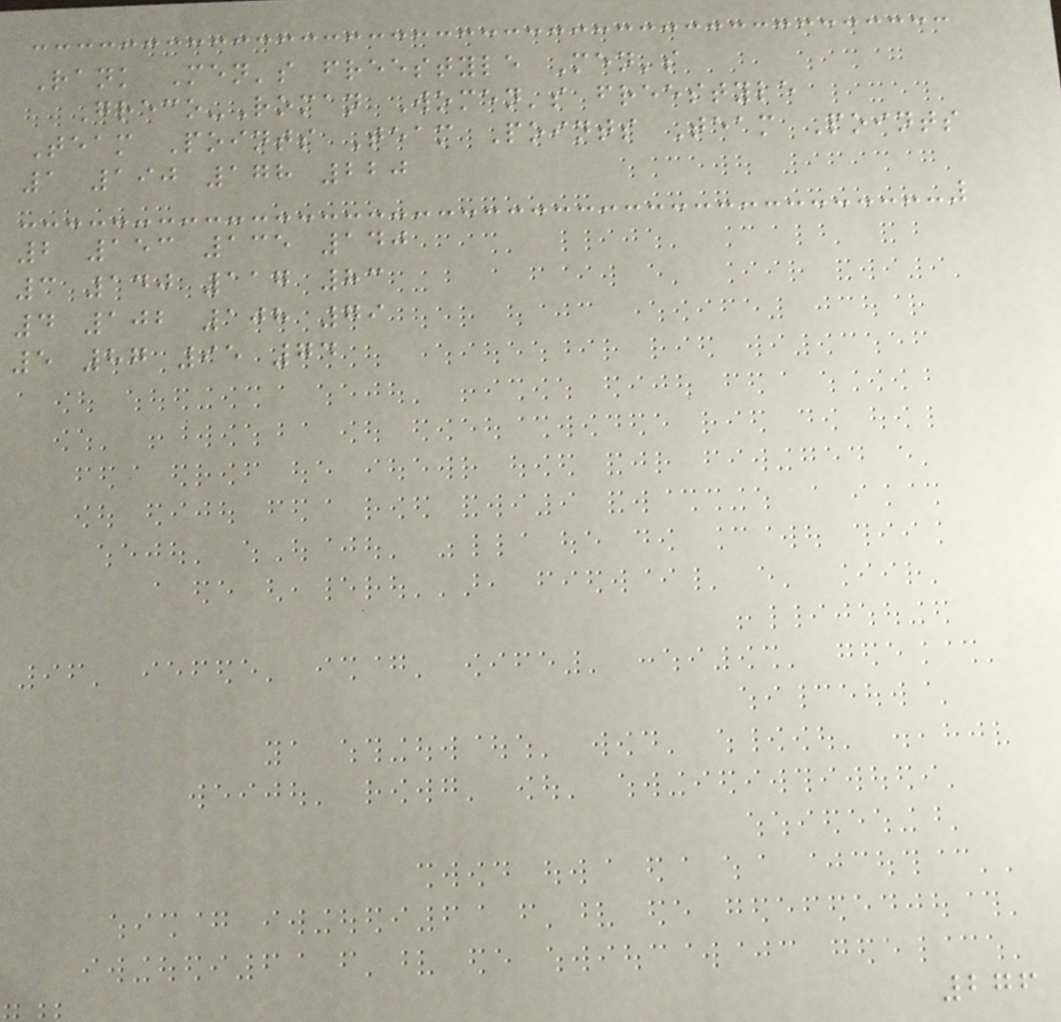Rank Men's freestyle Men's
Greco-Roman Women's freestyle
Team Points Team Points Team Points
1 190 178 220
2 153 135 140
3 140 117 83
4 102 108 79
5 87 95 74
276
